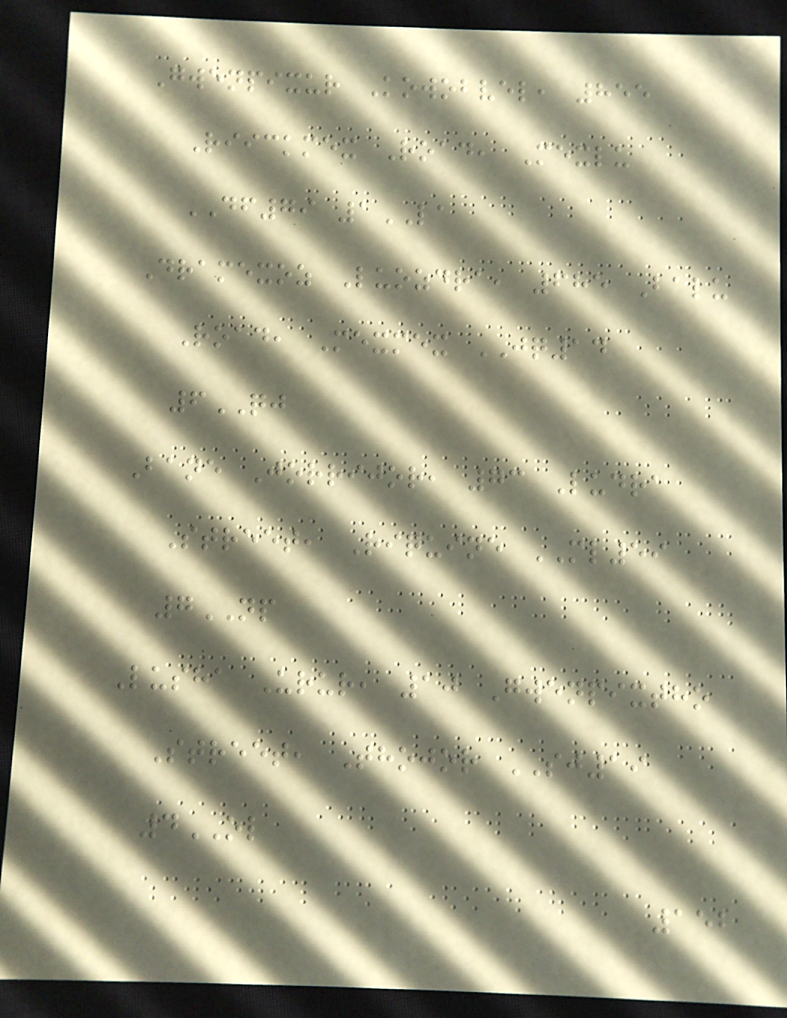Gwenpixur Kowobvel, 855
Riickmex Road, Mexlu
DF79 1LA
Dramexoz Luozdra, 685 Balu
Road, Mexmex JQ14
6QJ
Bane Jorrijor, 73 Ludra
Street, Riquine ML59
7NP
Lusha Urur, 10 Gwenpixtho
Street, Thojor SJ19
4OL
152
